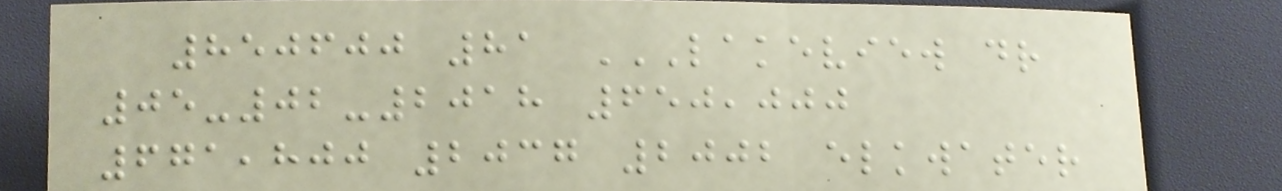850600 81 LAKEVIEW DR
05-02-2018 650,000
671,800 2037 2002 ELKWATER
